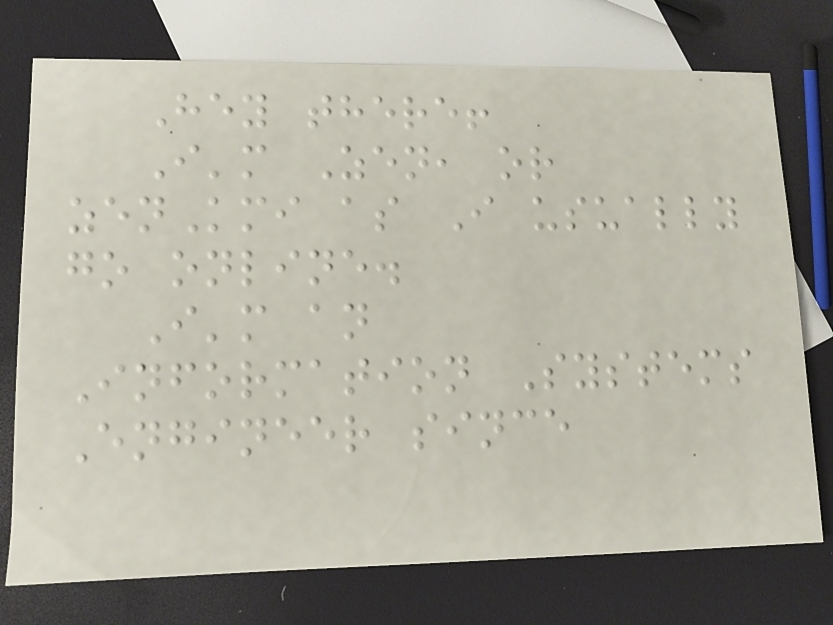Hey there!
I'm Zen, or
zenKmi as I usually
go online.
I'm an
Information Systems
Engineer since
